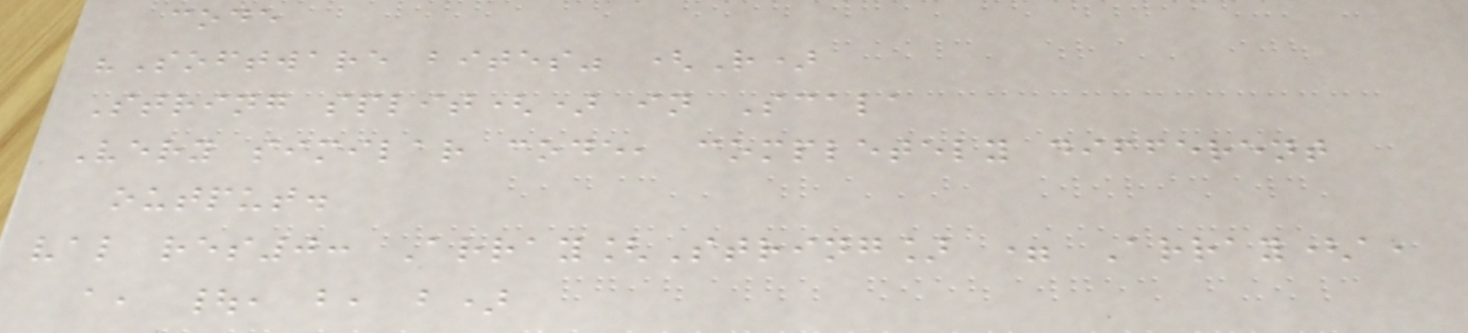code
"Software bites" (R)
String split() in Scala
Very similar code, completely different
output.
val res0: Array[String] = Array(a,
a, |, b, b)
